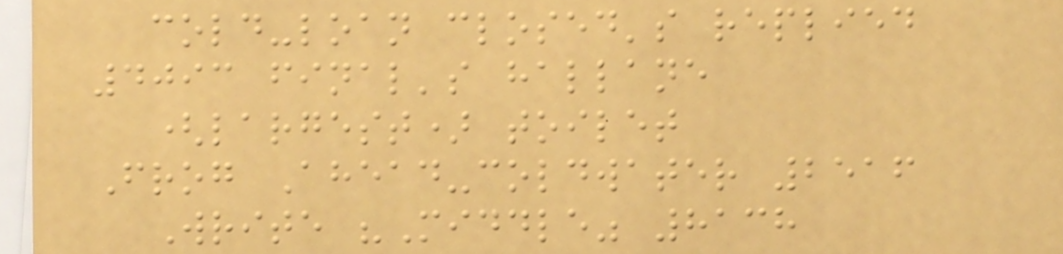cold-loan closed's replied
4093 final's hallane
(largest) toilet
Frog Ahead-coldwater 2516
Write "Middle" 8138
